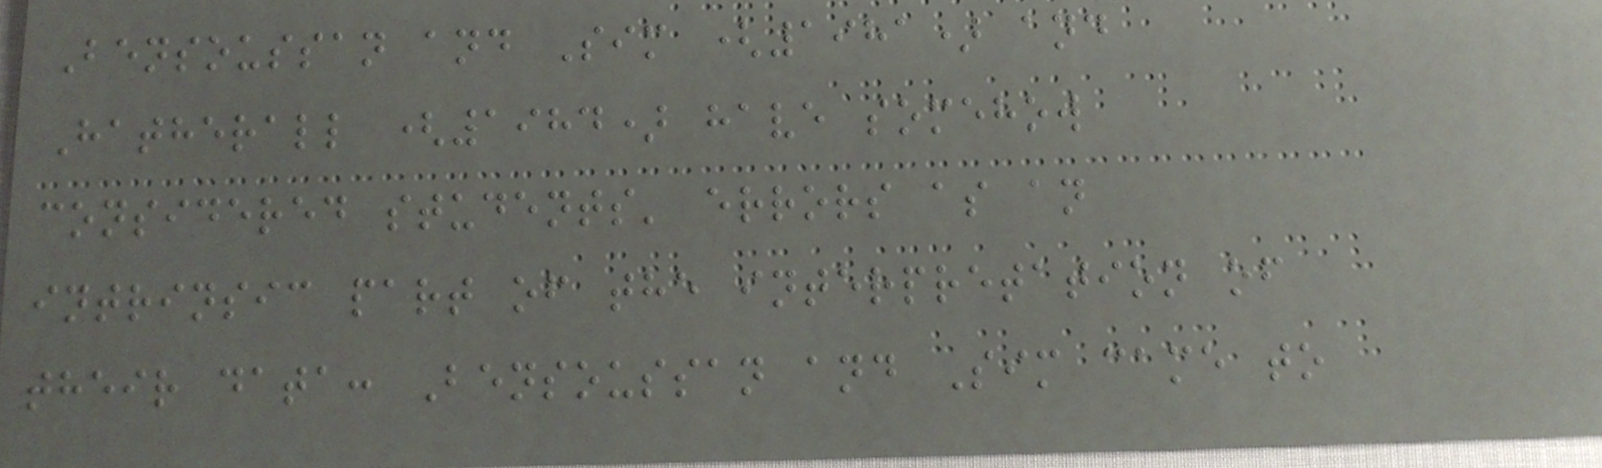Bensoussan and Sim (1981) and
Hatherall (1984) have somehow
considered students' errors as an
intrinsic part of the interpretation of
their data: Bensoussan and Sim came to
